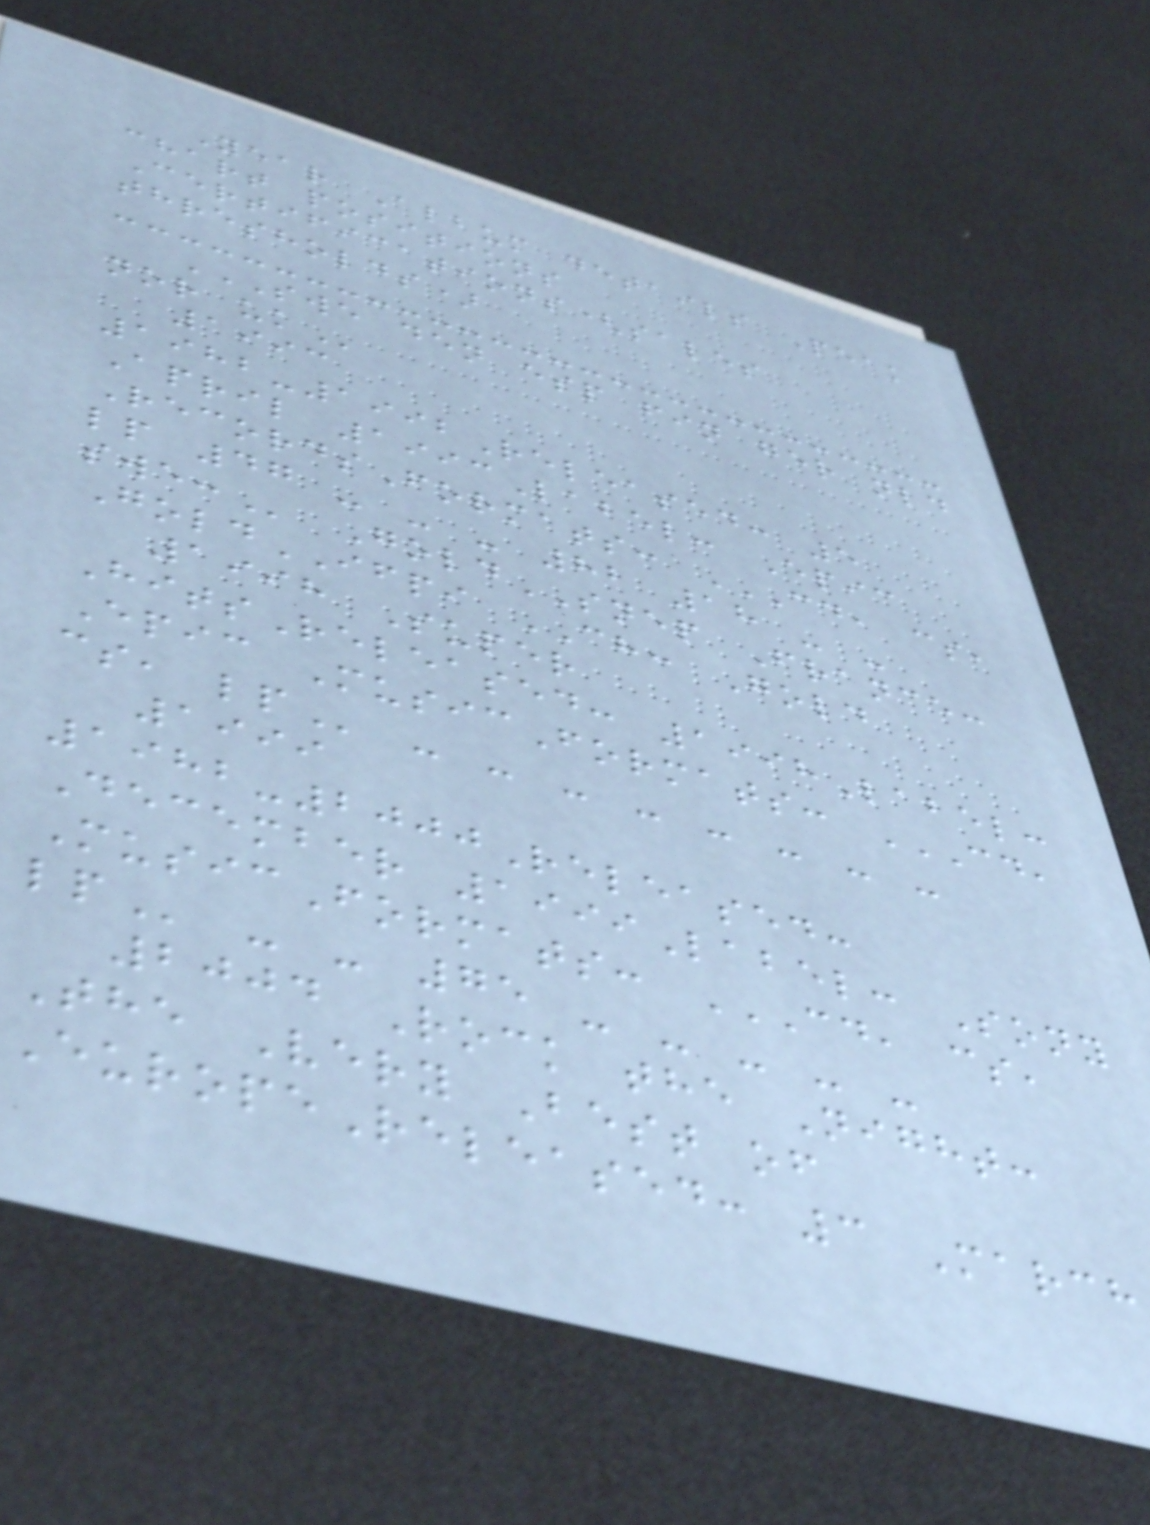Year Album details Peak
chart positions
Certifications(sales
thresholds)
SWE DEN ESP FIN GER NLD
NOR UK
1993
1982-1992Released: 5
April 1993Label: Epic
RecordsFormats: CD, CS,
LP 47 - - - 82 18 - -
SWE: GoldSNEP France:
GoldIFPI CH: Gold
1998 Super
HitsReleased: 1998Label:
Epic MusicFormats: CD,
CS, LP - - - - - - - -
1999
1982-2000Released:
December 1999Label: Sony
MusicFormats: CD, CS,
LP - - 75 - - - - -
2004 Rock the Night:
The Very Best of
EuropeReleased: 3 March
